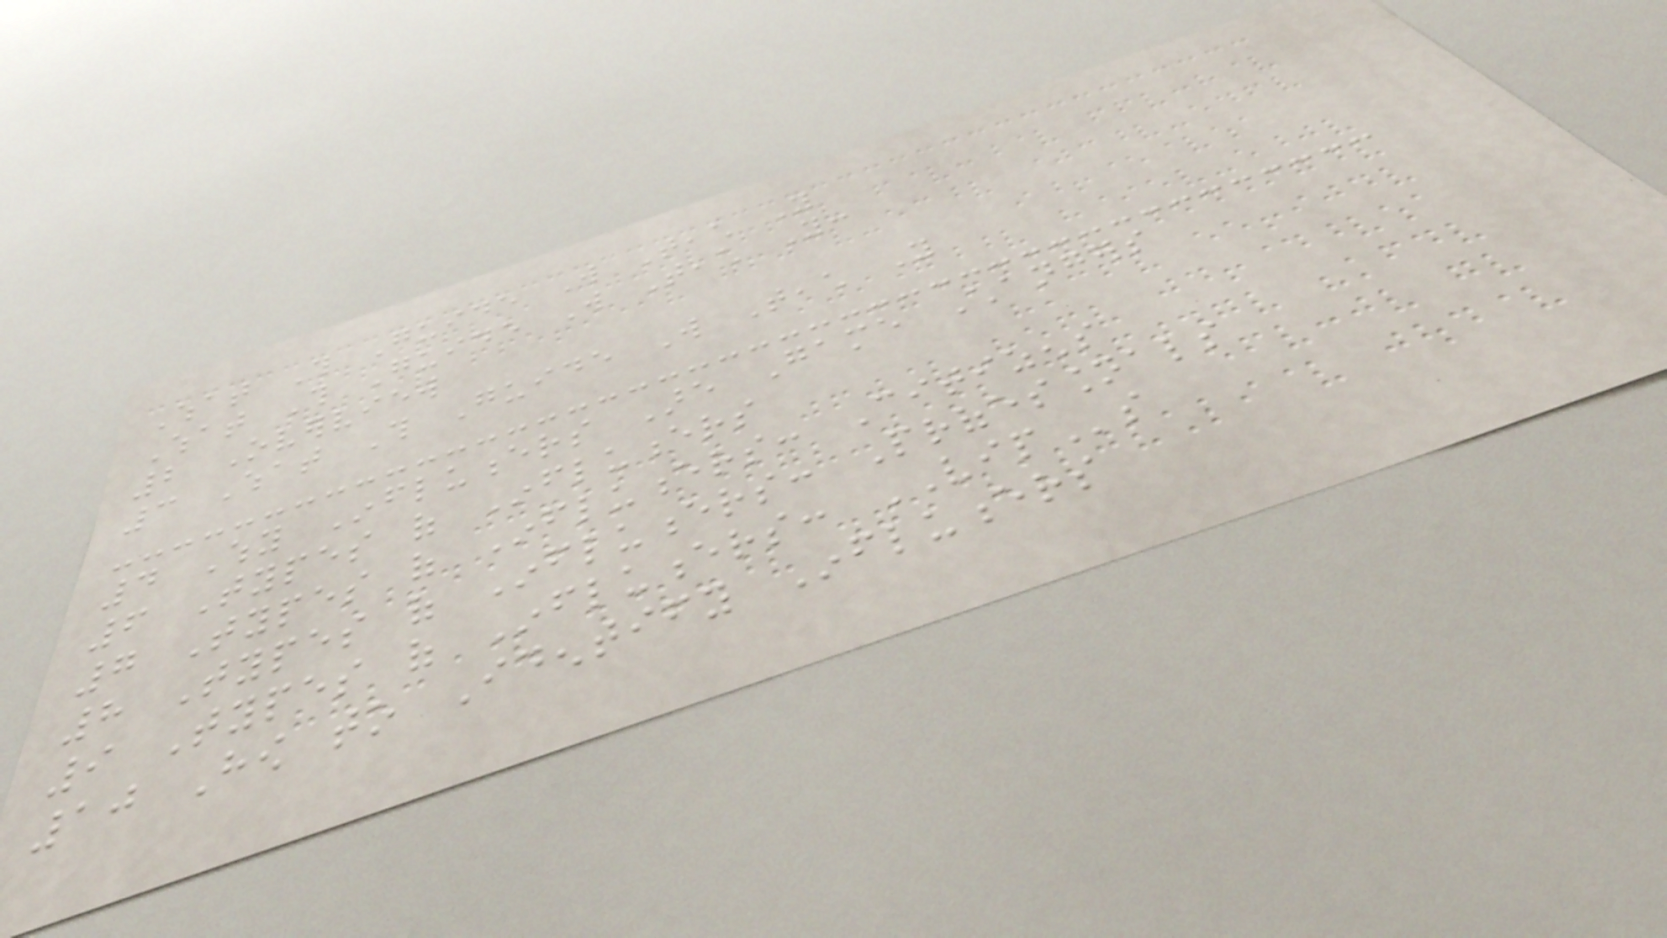What This Guide Will Teach You
What This Guide Will Teach You:
2 Overview
3 What This Guide Will Teach You
4 Why Influencers Are Game Changers
6 Types of Influencers
7 Types of Influencers: Citizens
8 Types of Influencers: Professionals
9 Types of Influencers: VIPs
10 How to Identify Influencers
